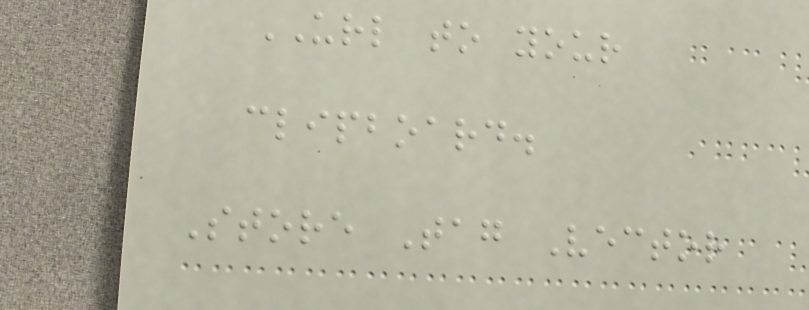URL to your
clipboard.
Store Tag Vector
